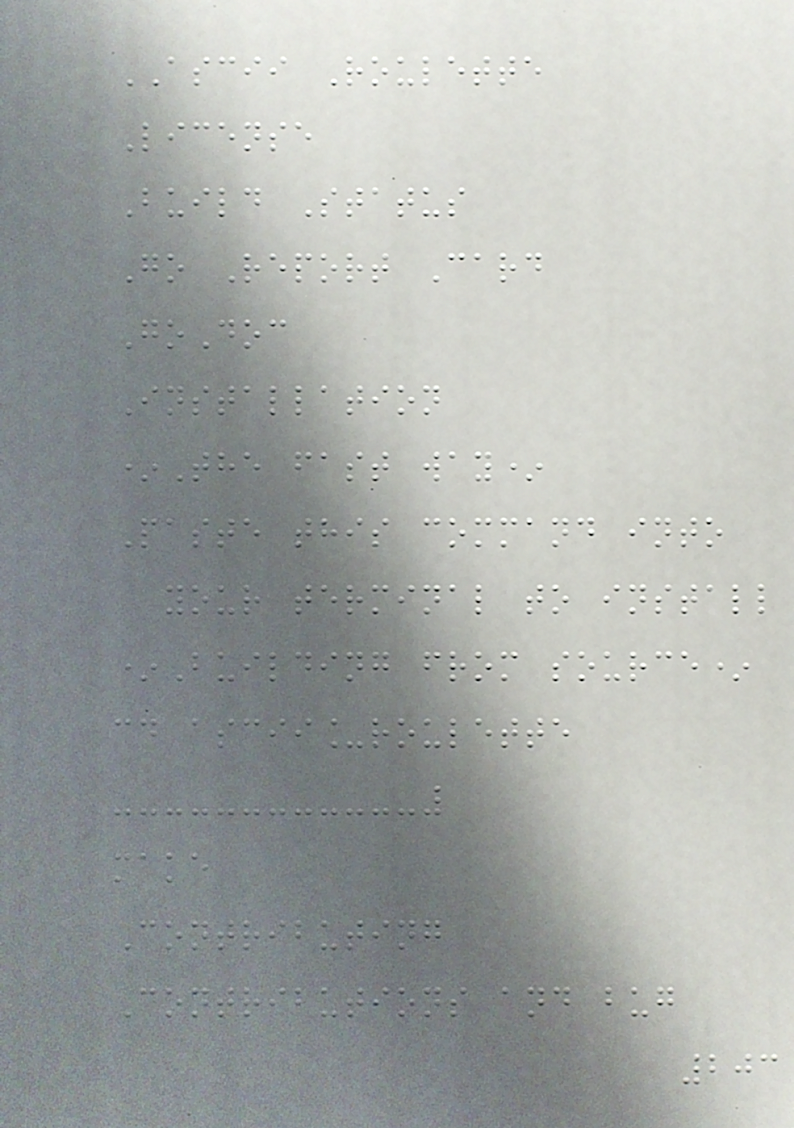ASCII Roulette
License
Build Status
Go Report Card
GoDoc
Installation
*The fast way*
Paste this command into
your terminal to install
*Building from source*
cd ascii_roulette
make
Contributing
Contributions and bug
203
